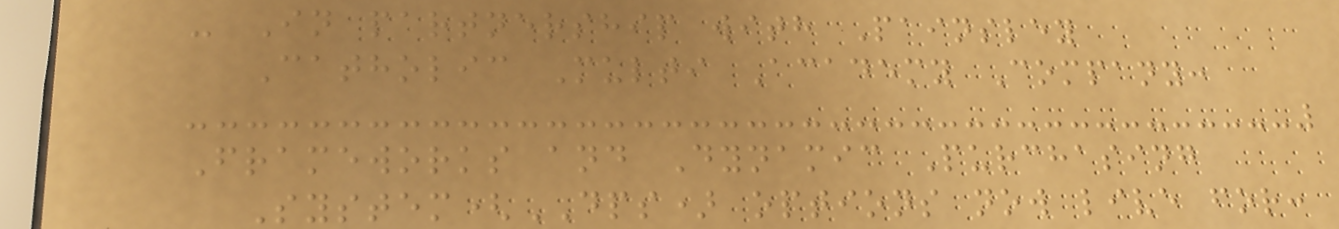- In partnership with Painsley
Catholic Multi Academy Company:
Frameworks and Dynamic Purchasing
System(DPS) options now live for:
